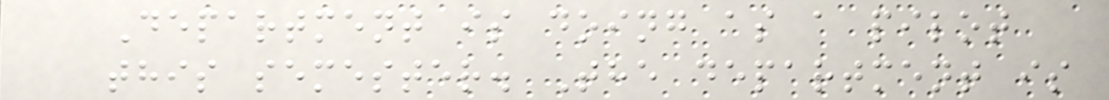Department is doing as a pilot
this semester. The department is
